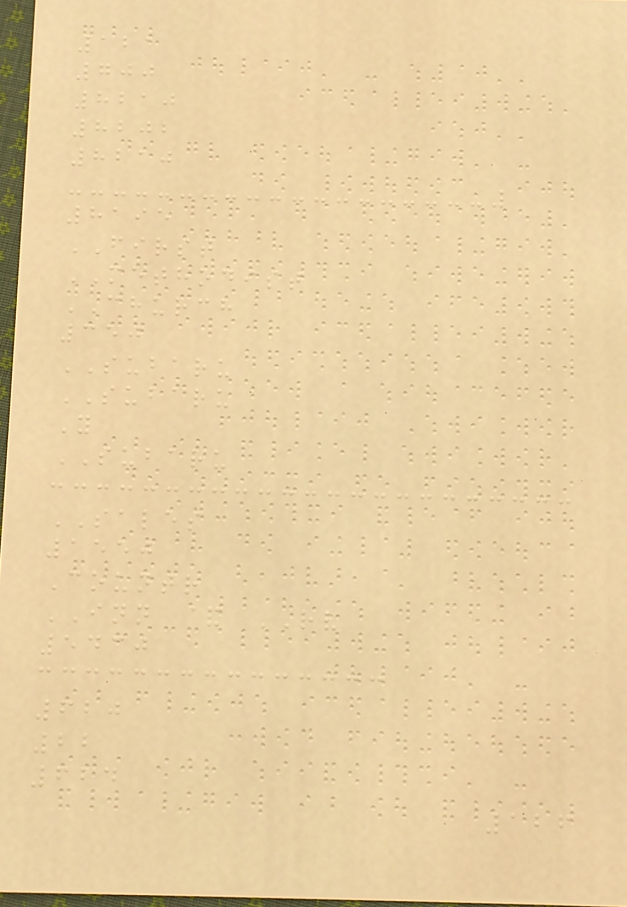121
700
8210
8202
8210
8195
FIRST
METHODIST
CHURCH
350
SUBARU
SUBARU
Y
SUBARU
SALES
1550
Countr
INN & RV
5430
620
22
624
126
